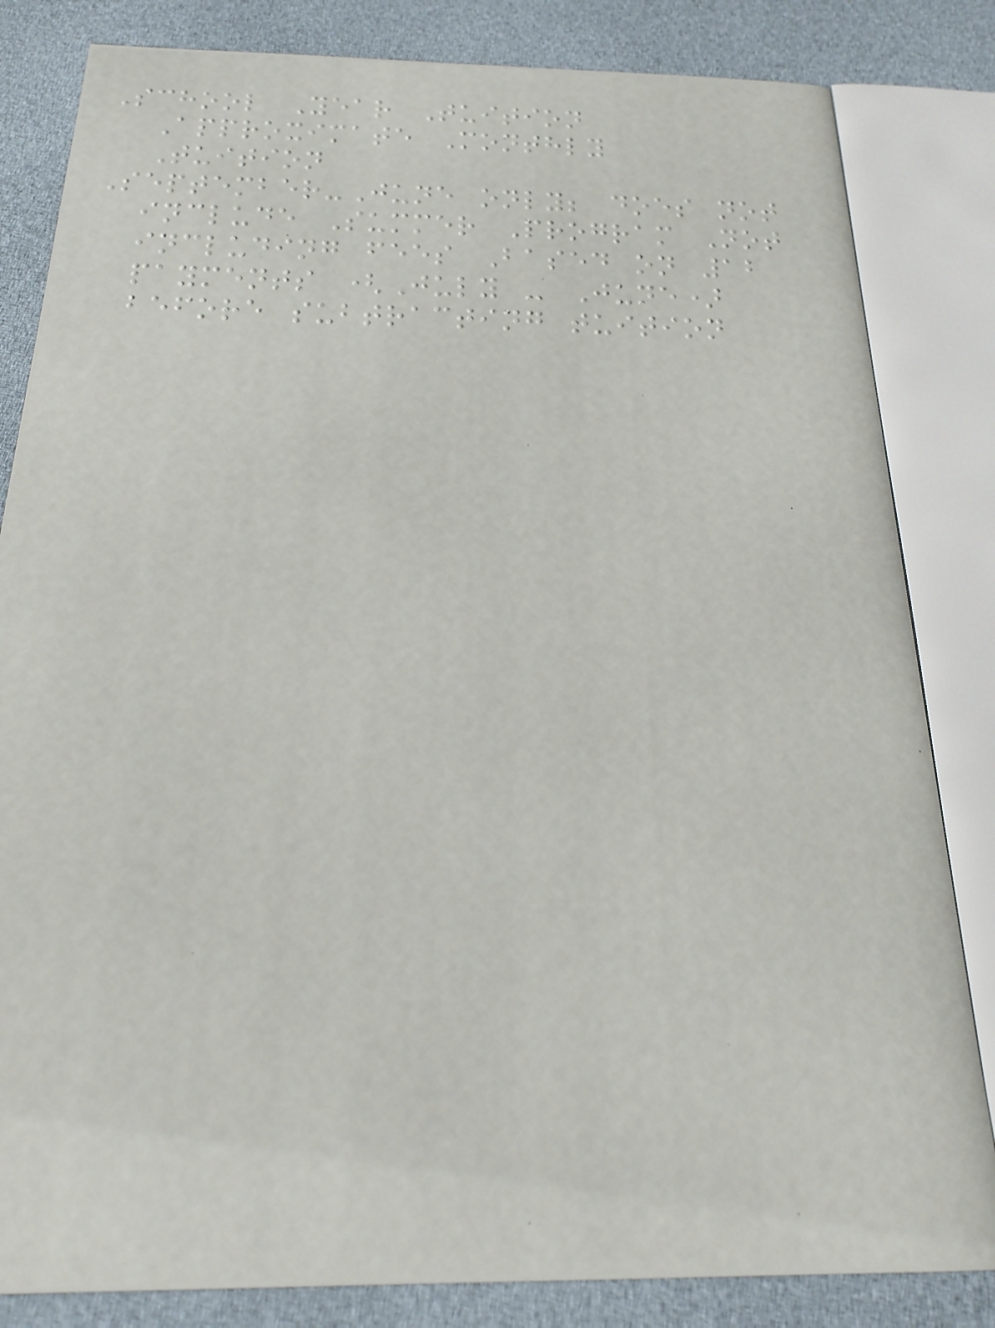School Year Tuition
Approximate Monthly
Tuition
September-June only; does not
include Summer Program Not
including fees Based on 12
payments (July - June)
before subtracting tuition
